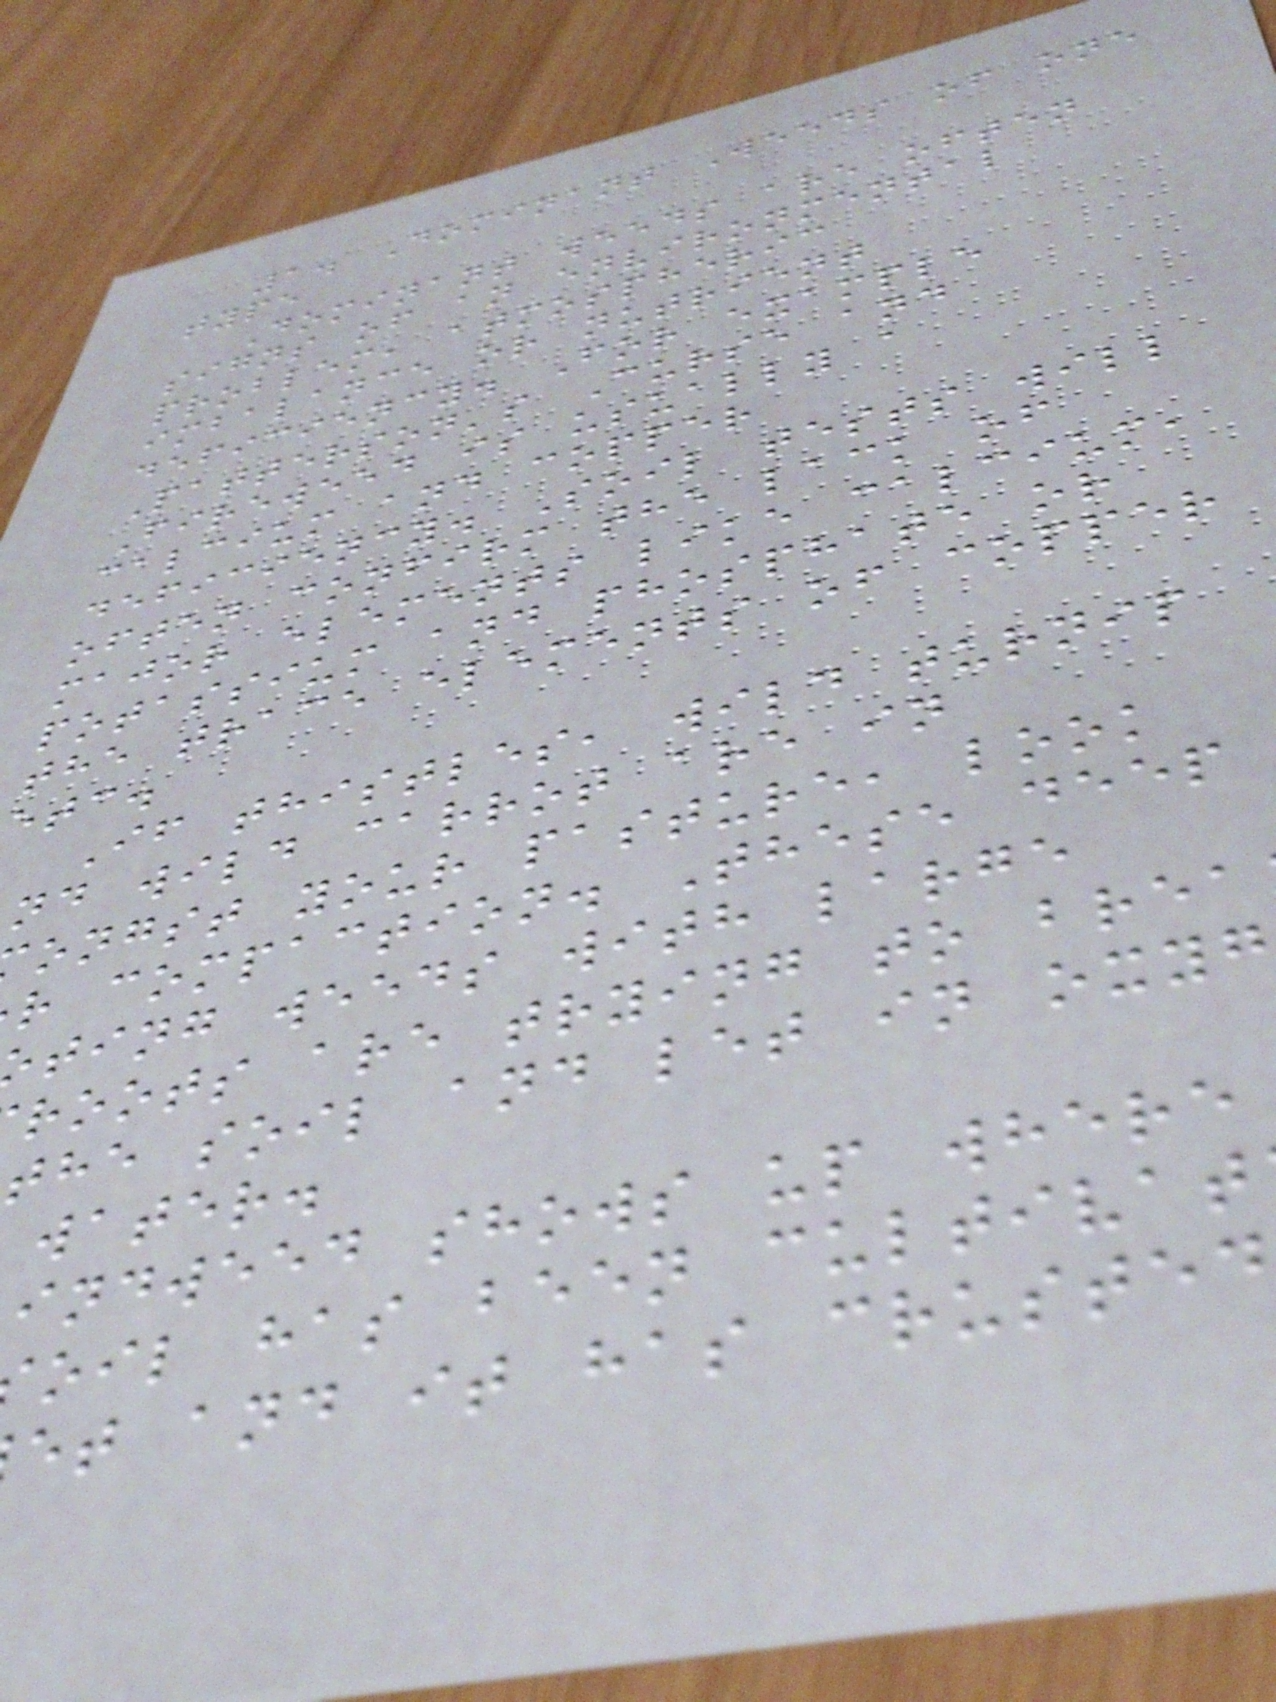1. Dominant Weeds of one
type
Dominant weeds are often
signs of an environmental
problem, atmospheric
imbalance or nutrient
deficiency. For example
Patterson's Curse and
Fireweed is usually a
calcium and copper
deficiency. Soil tests will
often confirm the lack of
major elements like calcium,
potassium and phosphate or
the trace elements of copper
etc.
If thistles, wild turnip
nd wild carrot are in
ongst your pasture, look
r compaction. These deep
ting weeds with large
roots are trying to brea
the soil and let in oxyg
water.
indweed shows up where
oil has been cultivat
et and it has crusted
